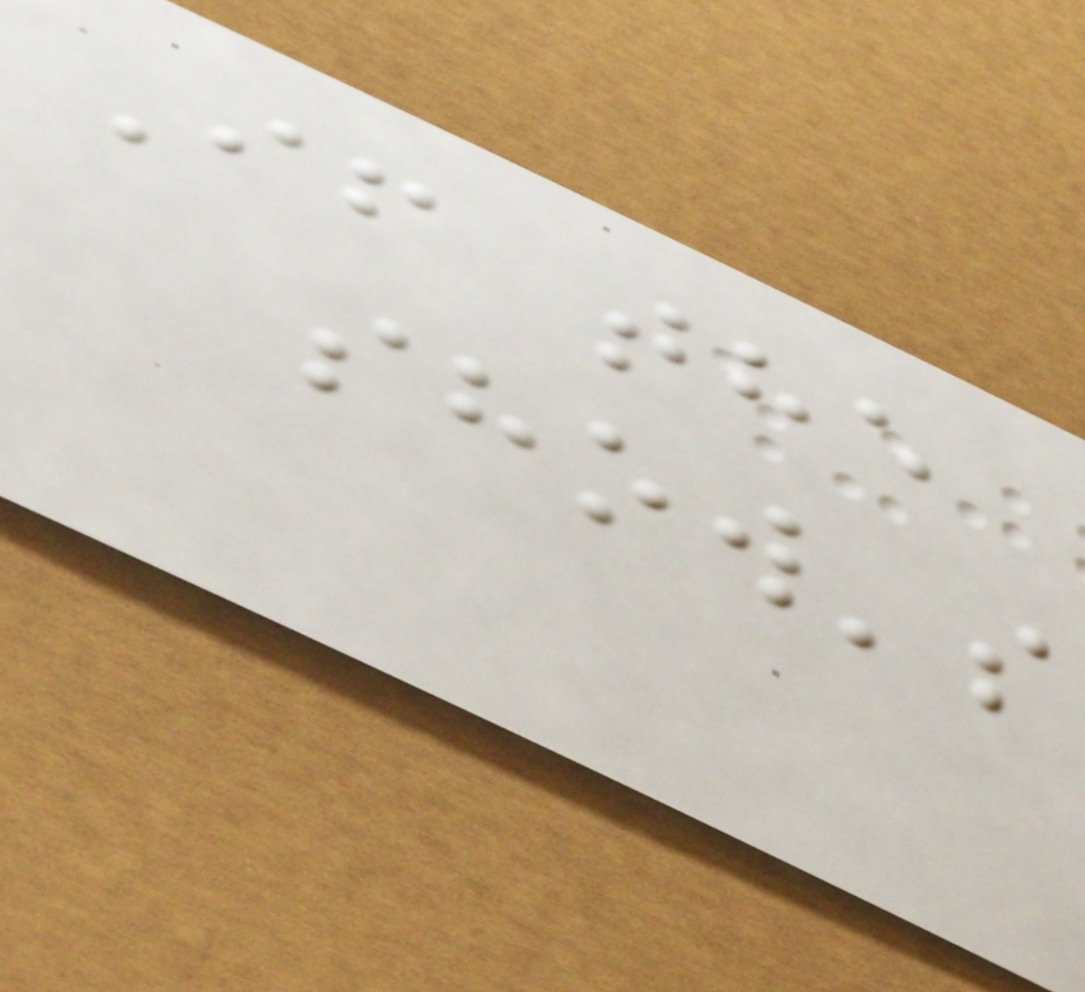If the
show's
